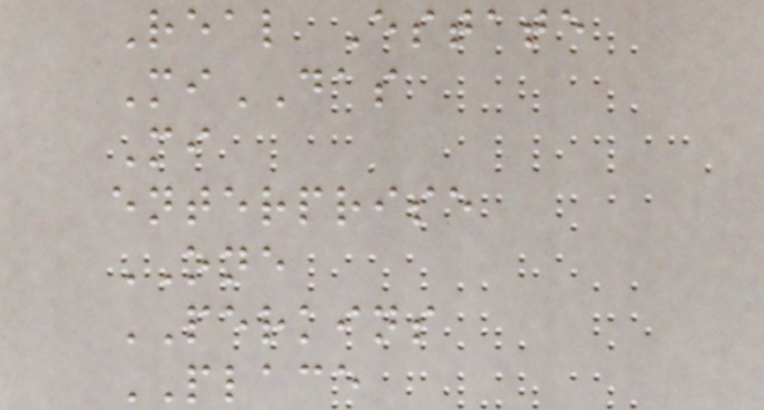Real Estate
MiDAS
Mi
enterprise
ONE
PERKINS
PLACE
